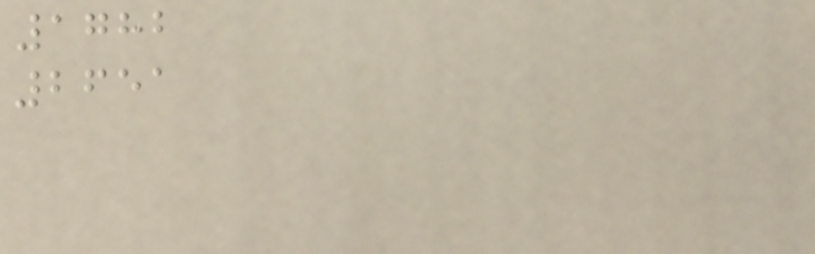1782
2651
